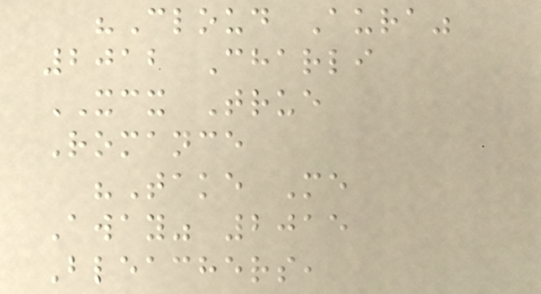"Cloud Aura"
2012 Charli
XCX True
Romance
"Take Me
Away" 2015
Bleachers,
